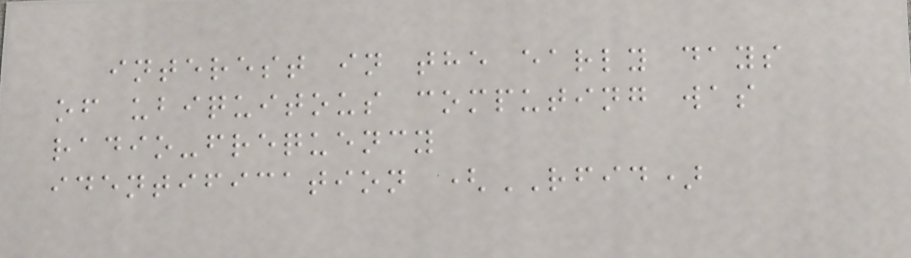interest in the early days
of ubiquitous computing was
radio-frequency
identification (RFID)
